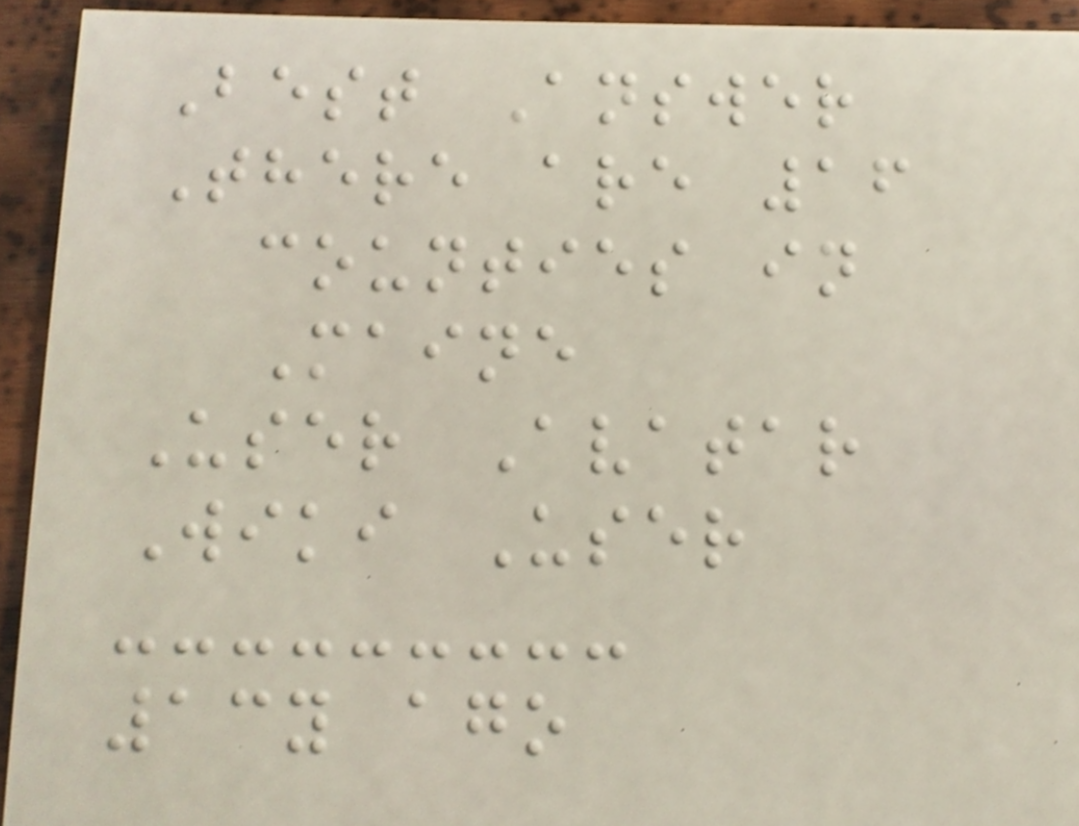Best Answer
There are 16
counties in
Maine
User Avatar
Wiki User
13y ago
